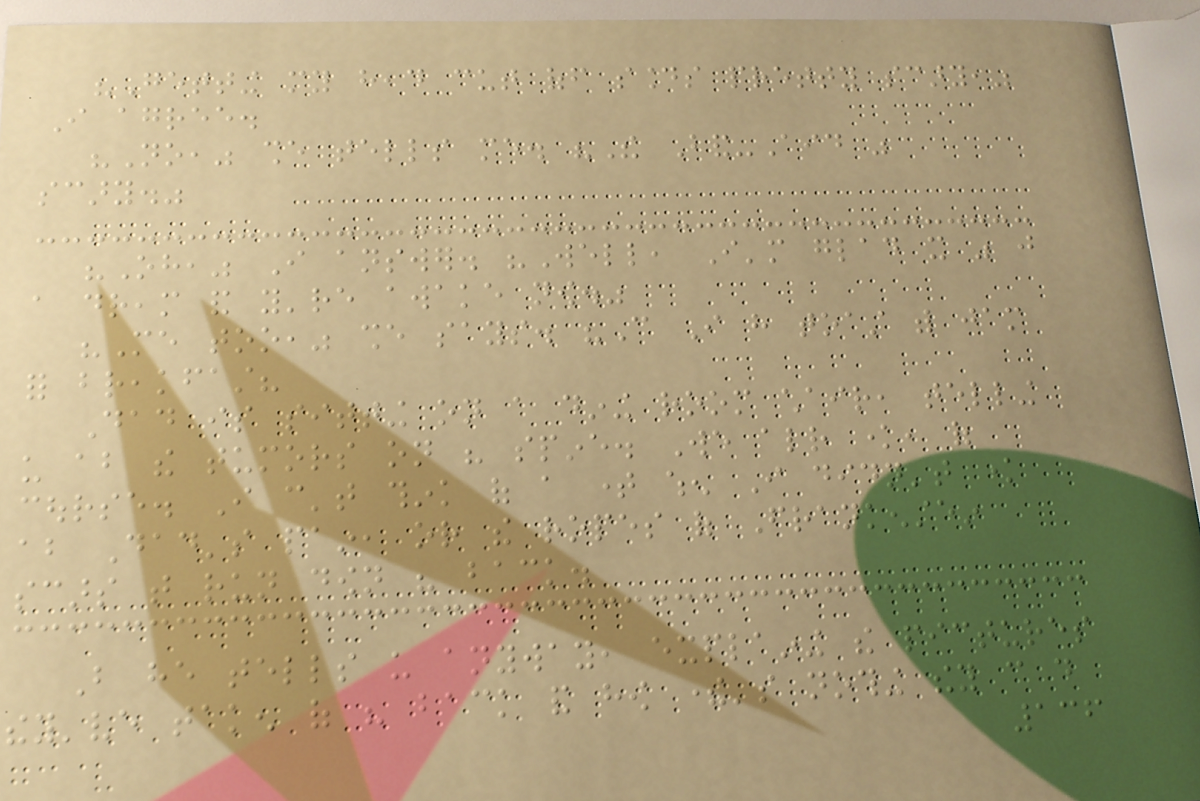"Getting my head cut off sounds pretty scary,"
I agree.
"No," she tells me. "The Band-Aid was
scary."
"Oh," I answer. "Well, I'm glad it was just
a dream and you're awake now."
"Me too," she says. "Can I have toast with jam
for breakfast?
Dad is sitting on a dining room chair, telling
us about the tumors on his spine. We already know, of
course. I can't think of a time when I didn't know
about Dad's pain, or the ropes of Frankenstein
scars that run down his back.
But he tells us anyway, explaining the pictures
they've taken of his back and how there's nothing they can do
136
